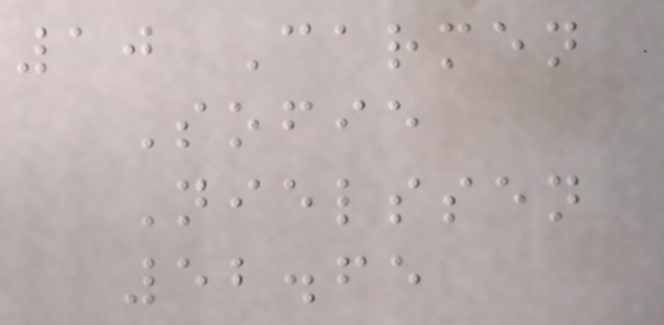10 Carmen
Sofie
Nielssen
52.65
